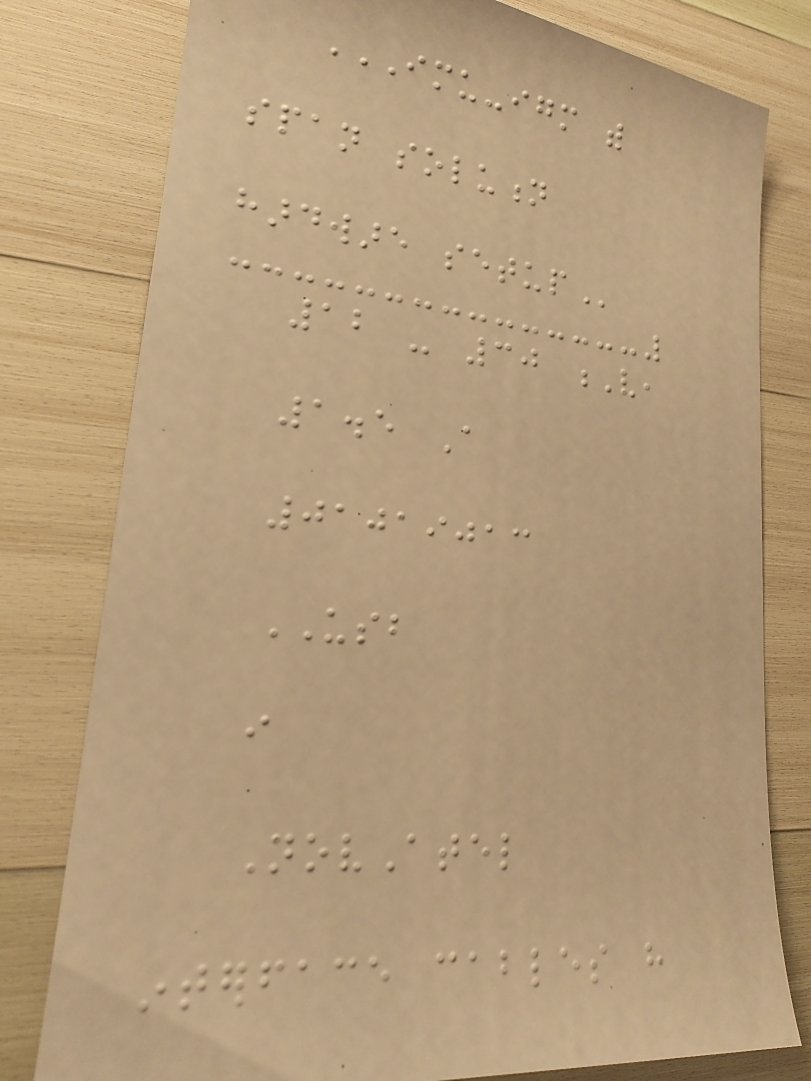IMU-IGM WITH
SPAN SOLUTION
HARDWARE SETUP
12 - 30 V,
1.5 A
01019013
USB
i
NovAtel
interface cables have
